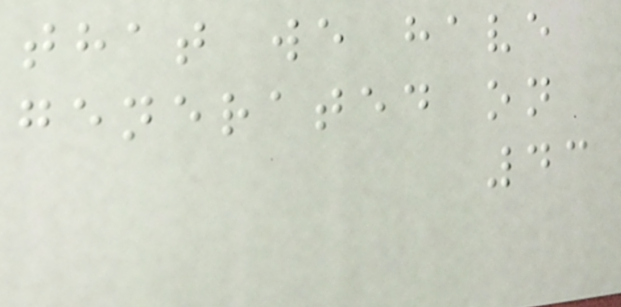that we have
generated on
43
